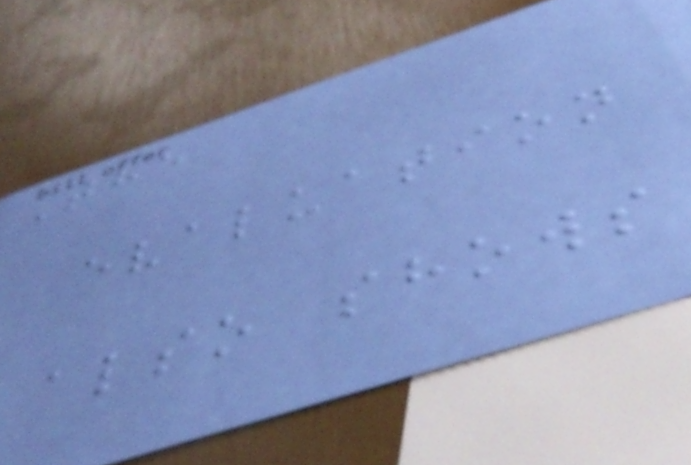The
evaluation
also shows
